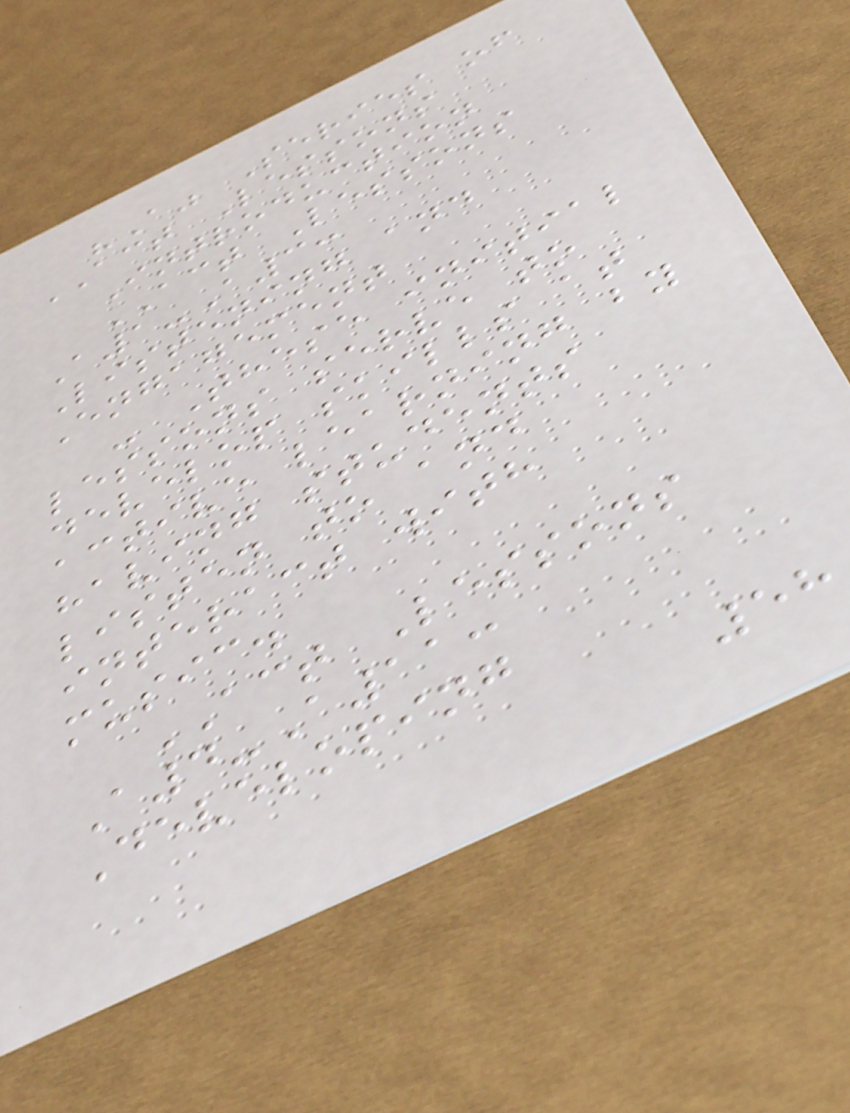"A" Series of
ACT Lessons
Introduction
ACT Lessons
A1-A3:
Listening and
Engagement
- These initial
lessons serve to
develop skills at
active learning by
having students
listen to and
interact with
music.
ACT Lessons
A4-A11:
Developing
58
